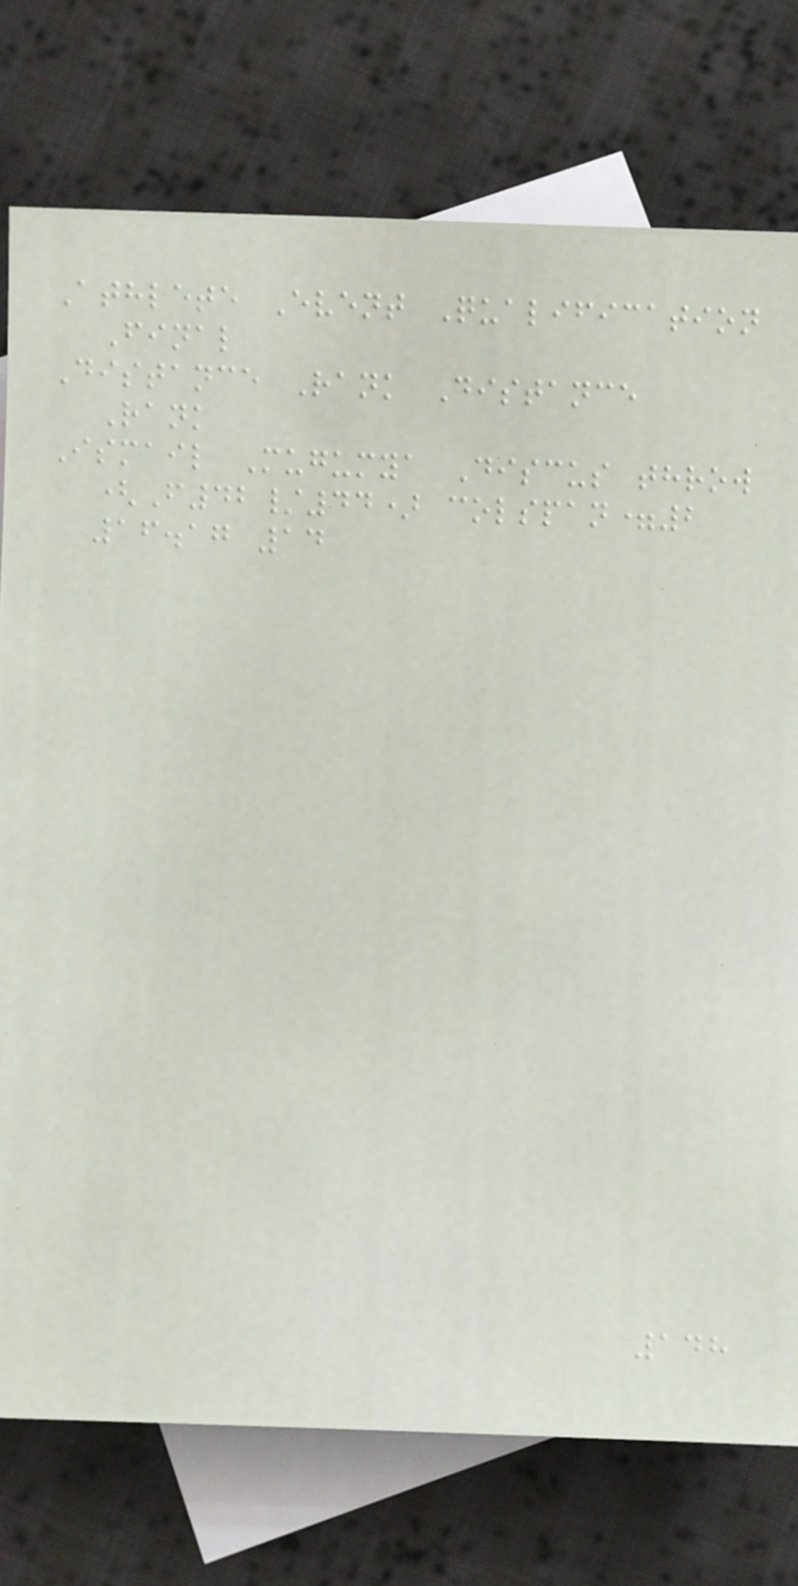Athlete Event Qualification
Final
Distance Rank Distance
Rank
Ismail Mugumya Discus throw
(F42/44) colspan=2
16.17 14
148
